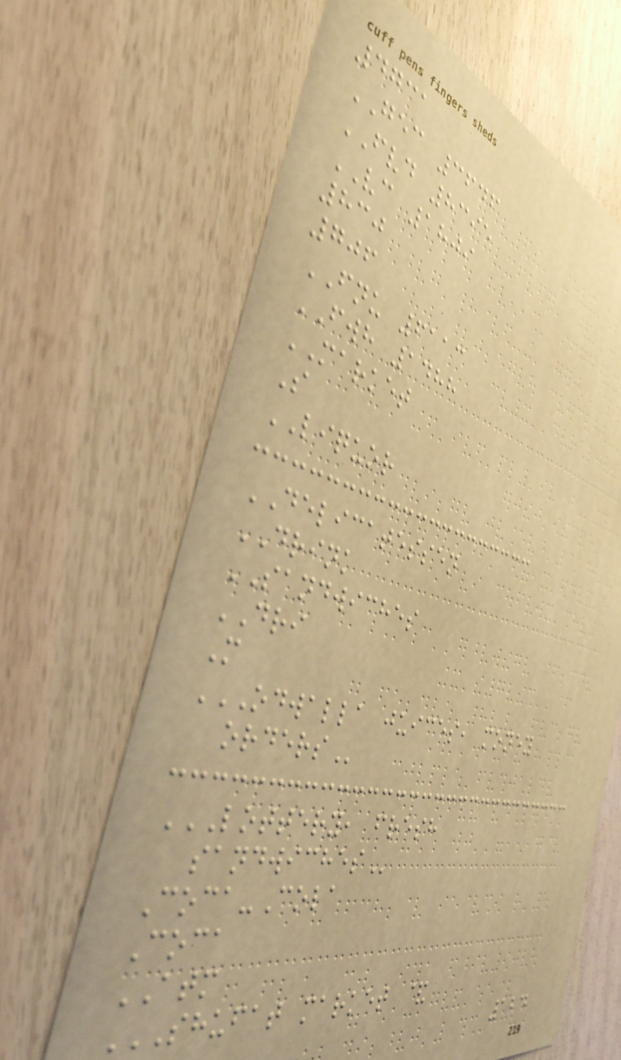4731
GEC 3646
FVD 8395
VC 1809
830
706
FNU 6113
FWH 1488
MARKET
S
LIQUOR
DELICATESSEN
DRINK
SANDWICHES
DRI
M
ODWALLA JUICES, MONEY
ORDERS
LOTTERY, FRESH
SANDWICHES
Coca-Cola
Coca
ATM
SHUFAT MARKET &
124
